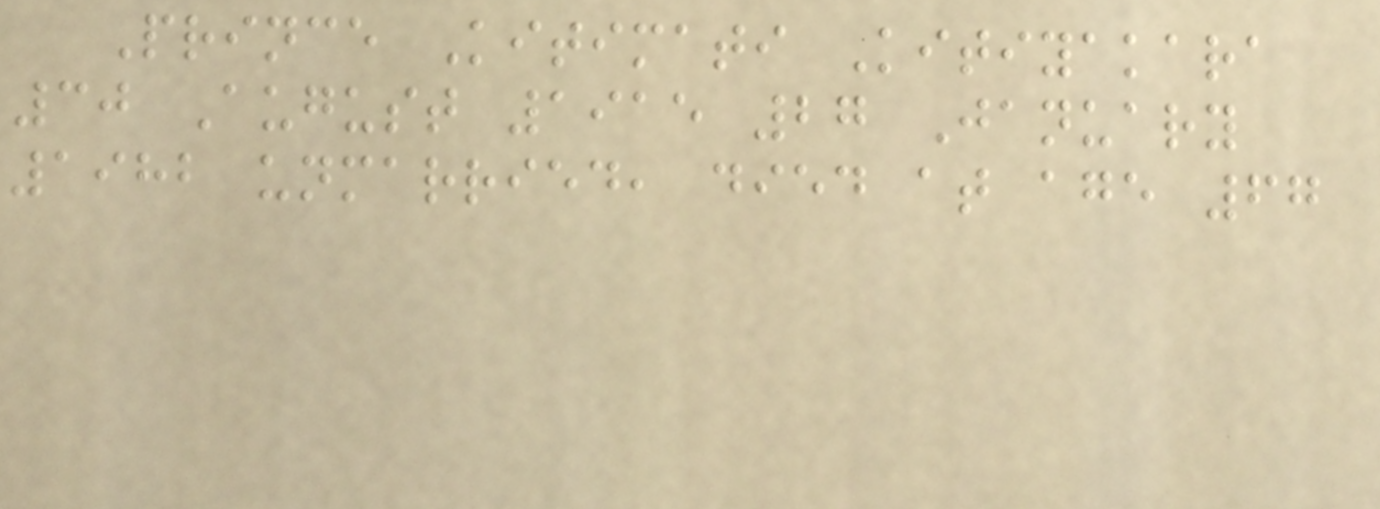Prince Kitimati Kitiyakara
30 August 1915 27 January
1982 unmarried, died at age 67
